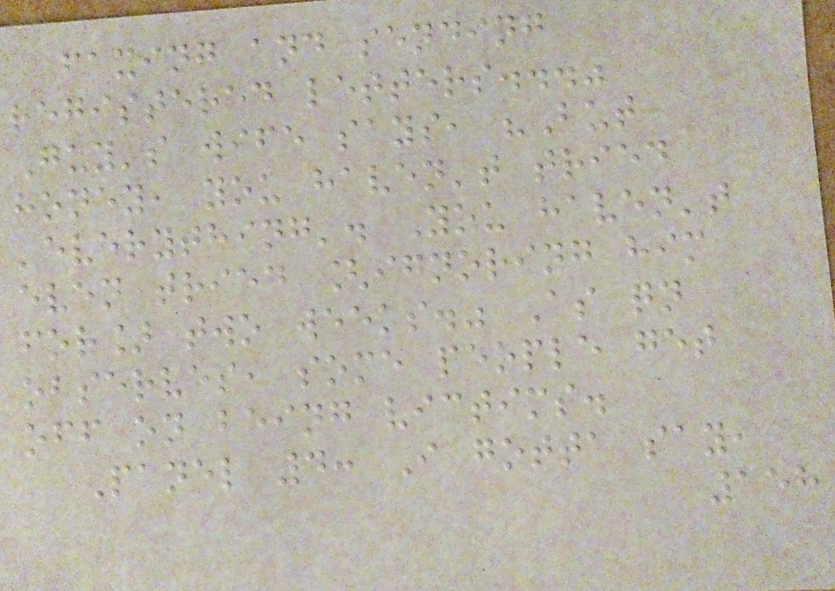faxing and sending
registered letters..."
Guy's wife says, "But
honey, you haven't tried
'everything'. You haven't
even tried [ignoring him
for] two weeks." As qn
observes, some people get
off on being victims.
Panel 4: I gotta say,
158
